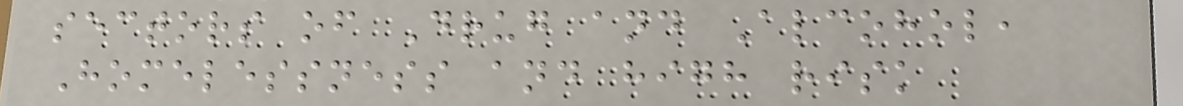sectors of Drug and Alcohol,
Homelessness and high risk
